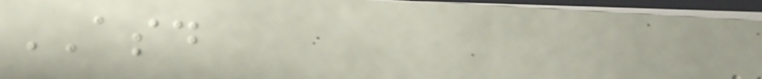ASD
